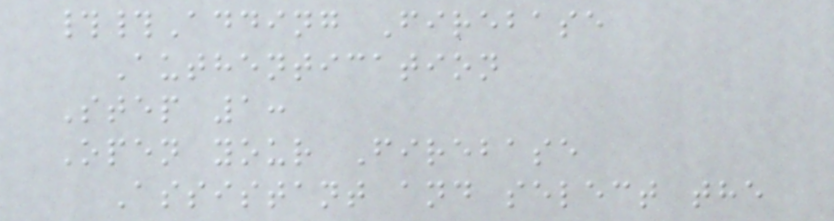##Adding Firebase
Authentication
Step 1:
Open your Firebase
Assistant and select the
